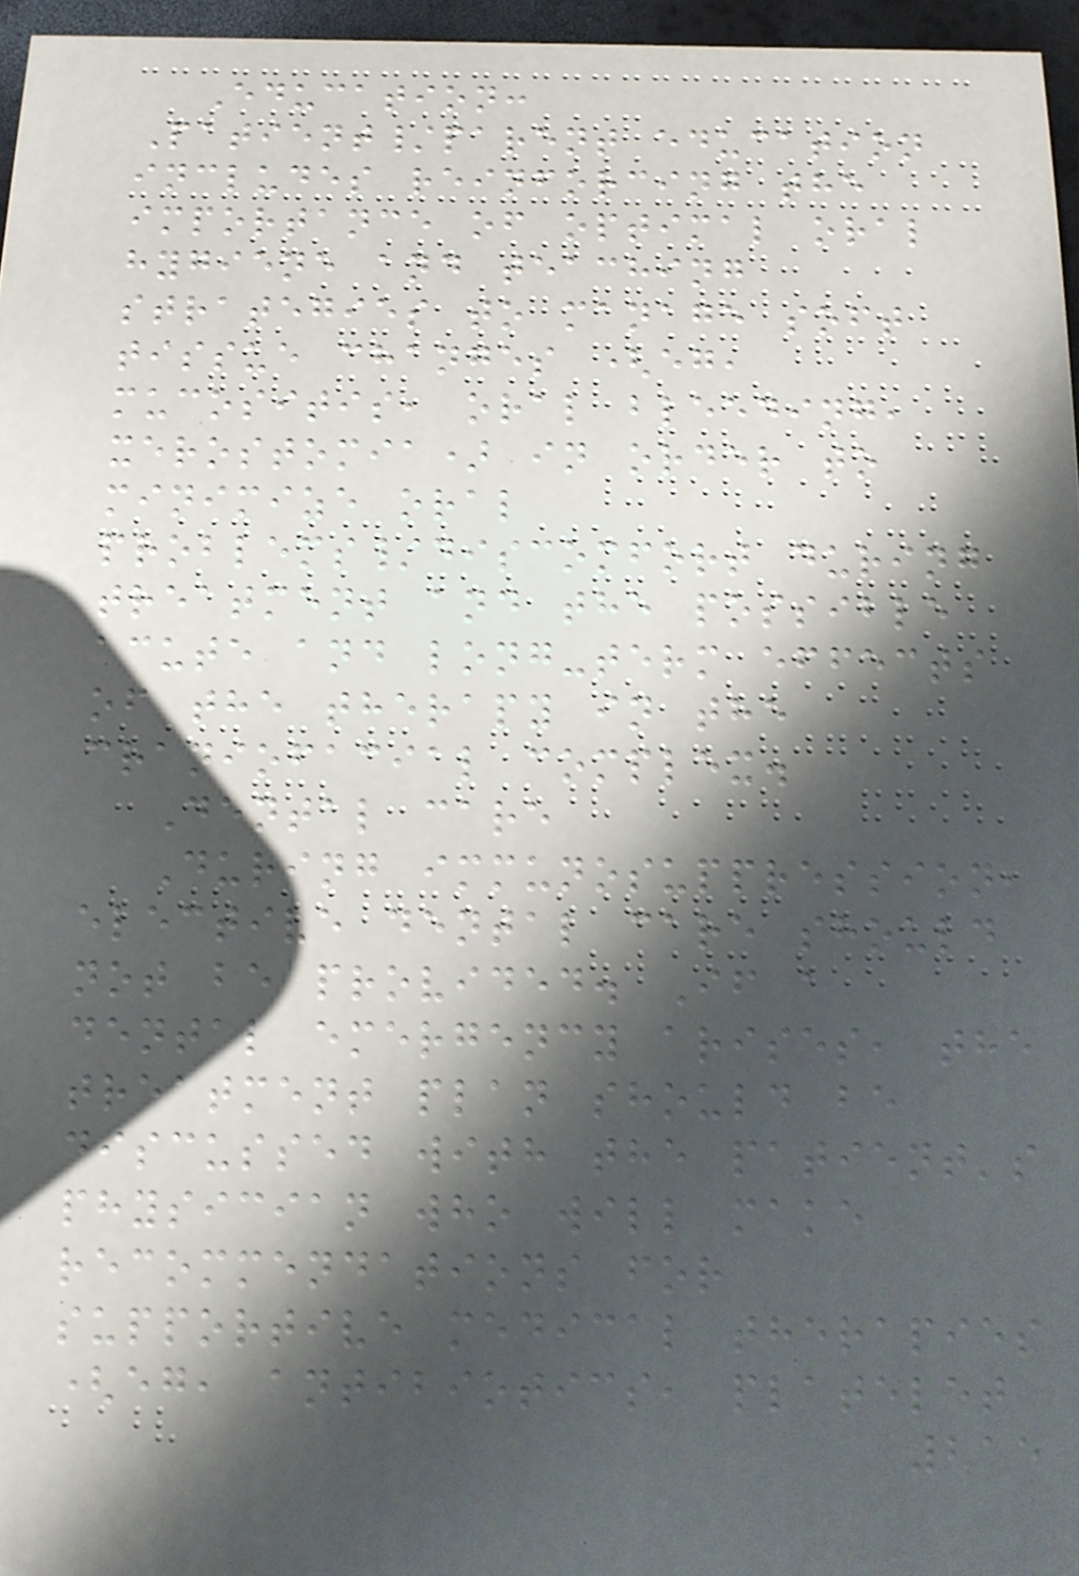Education:
Patient/parent education
includes reinforcing the
importance of optimal oral
hygiene and teaching
strategies to manage soft
tissue changes (eg,
mucositis, oral bleeding,
xerostomia) in order to
minimize oral
problems/discomfort during
treatment and the possible
acute and long-term effects
of the therapy in the
craniofacial complex.
Dental care
During immunosuppression,
elective dental care should
not be provided. If a
dental emergency arises, the
treatment plan should be
discussed with the patient's
physician who will make
recommendations for
supportive medical therapies
(eg, antibiotics, platelet
215
